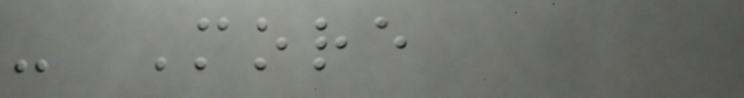- More
